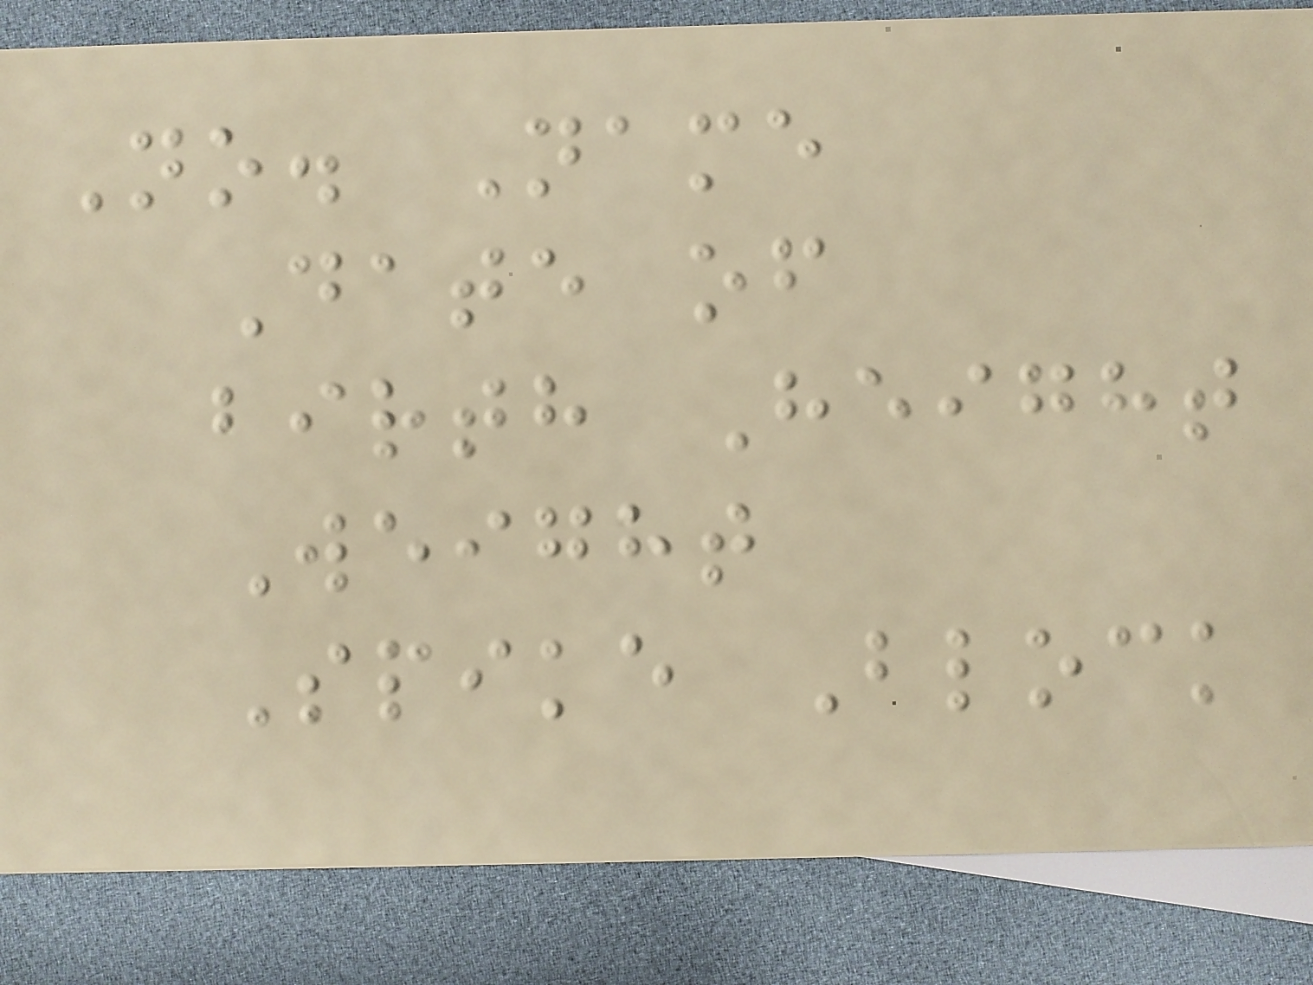No. Name
Date of
birth Height
Weight
Spike Block
